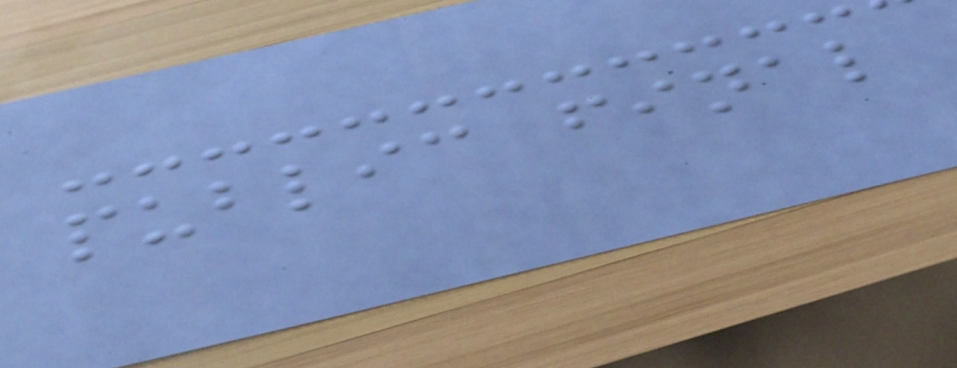public final
